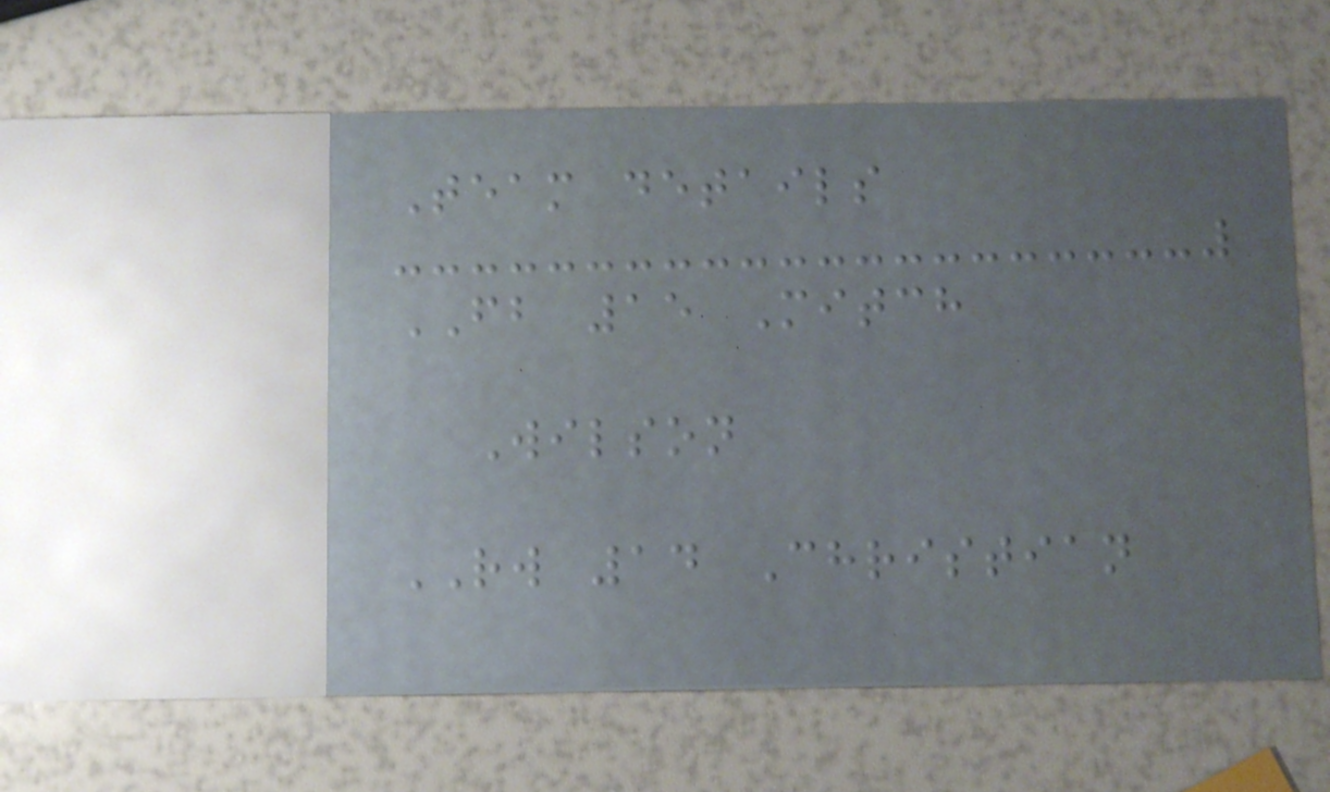Team details
FB 15 Mitch
Wilson
RW 14 Christian
